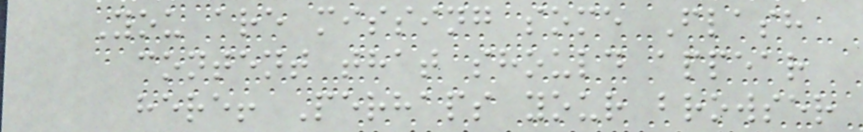You are missing some Flash
content that should appear
here! Perhaps your browser
